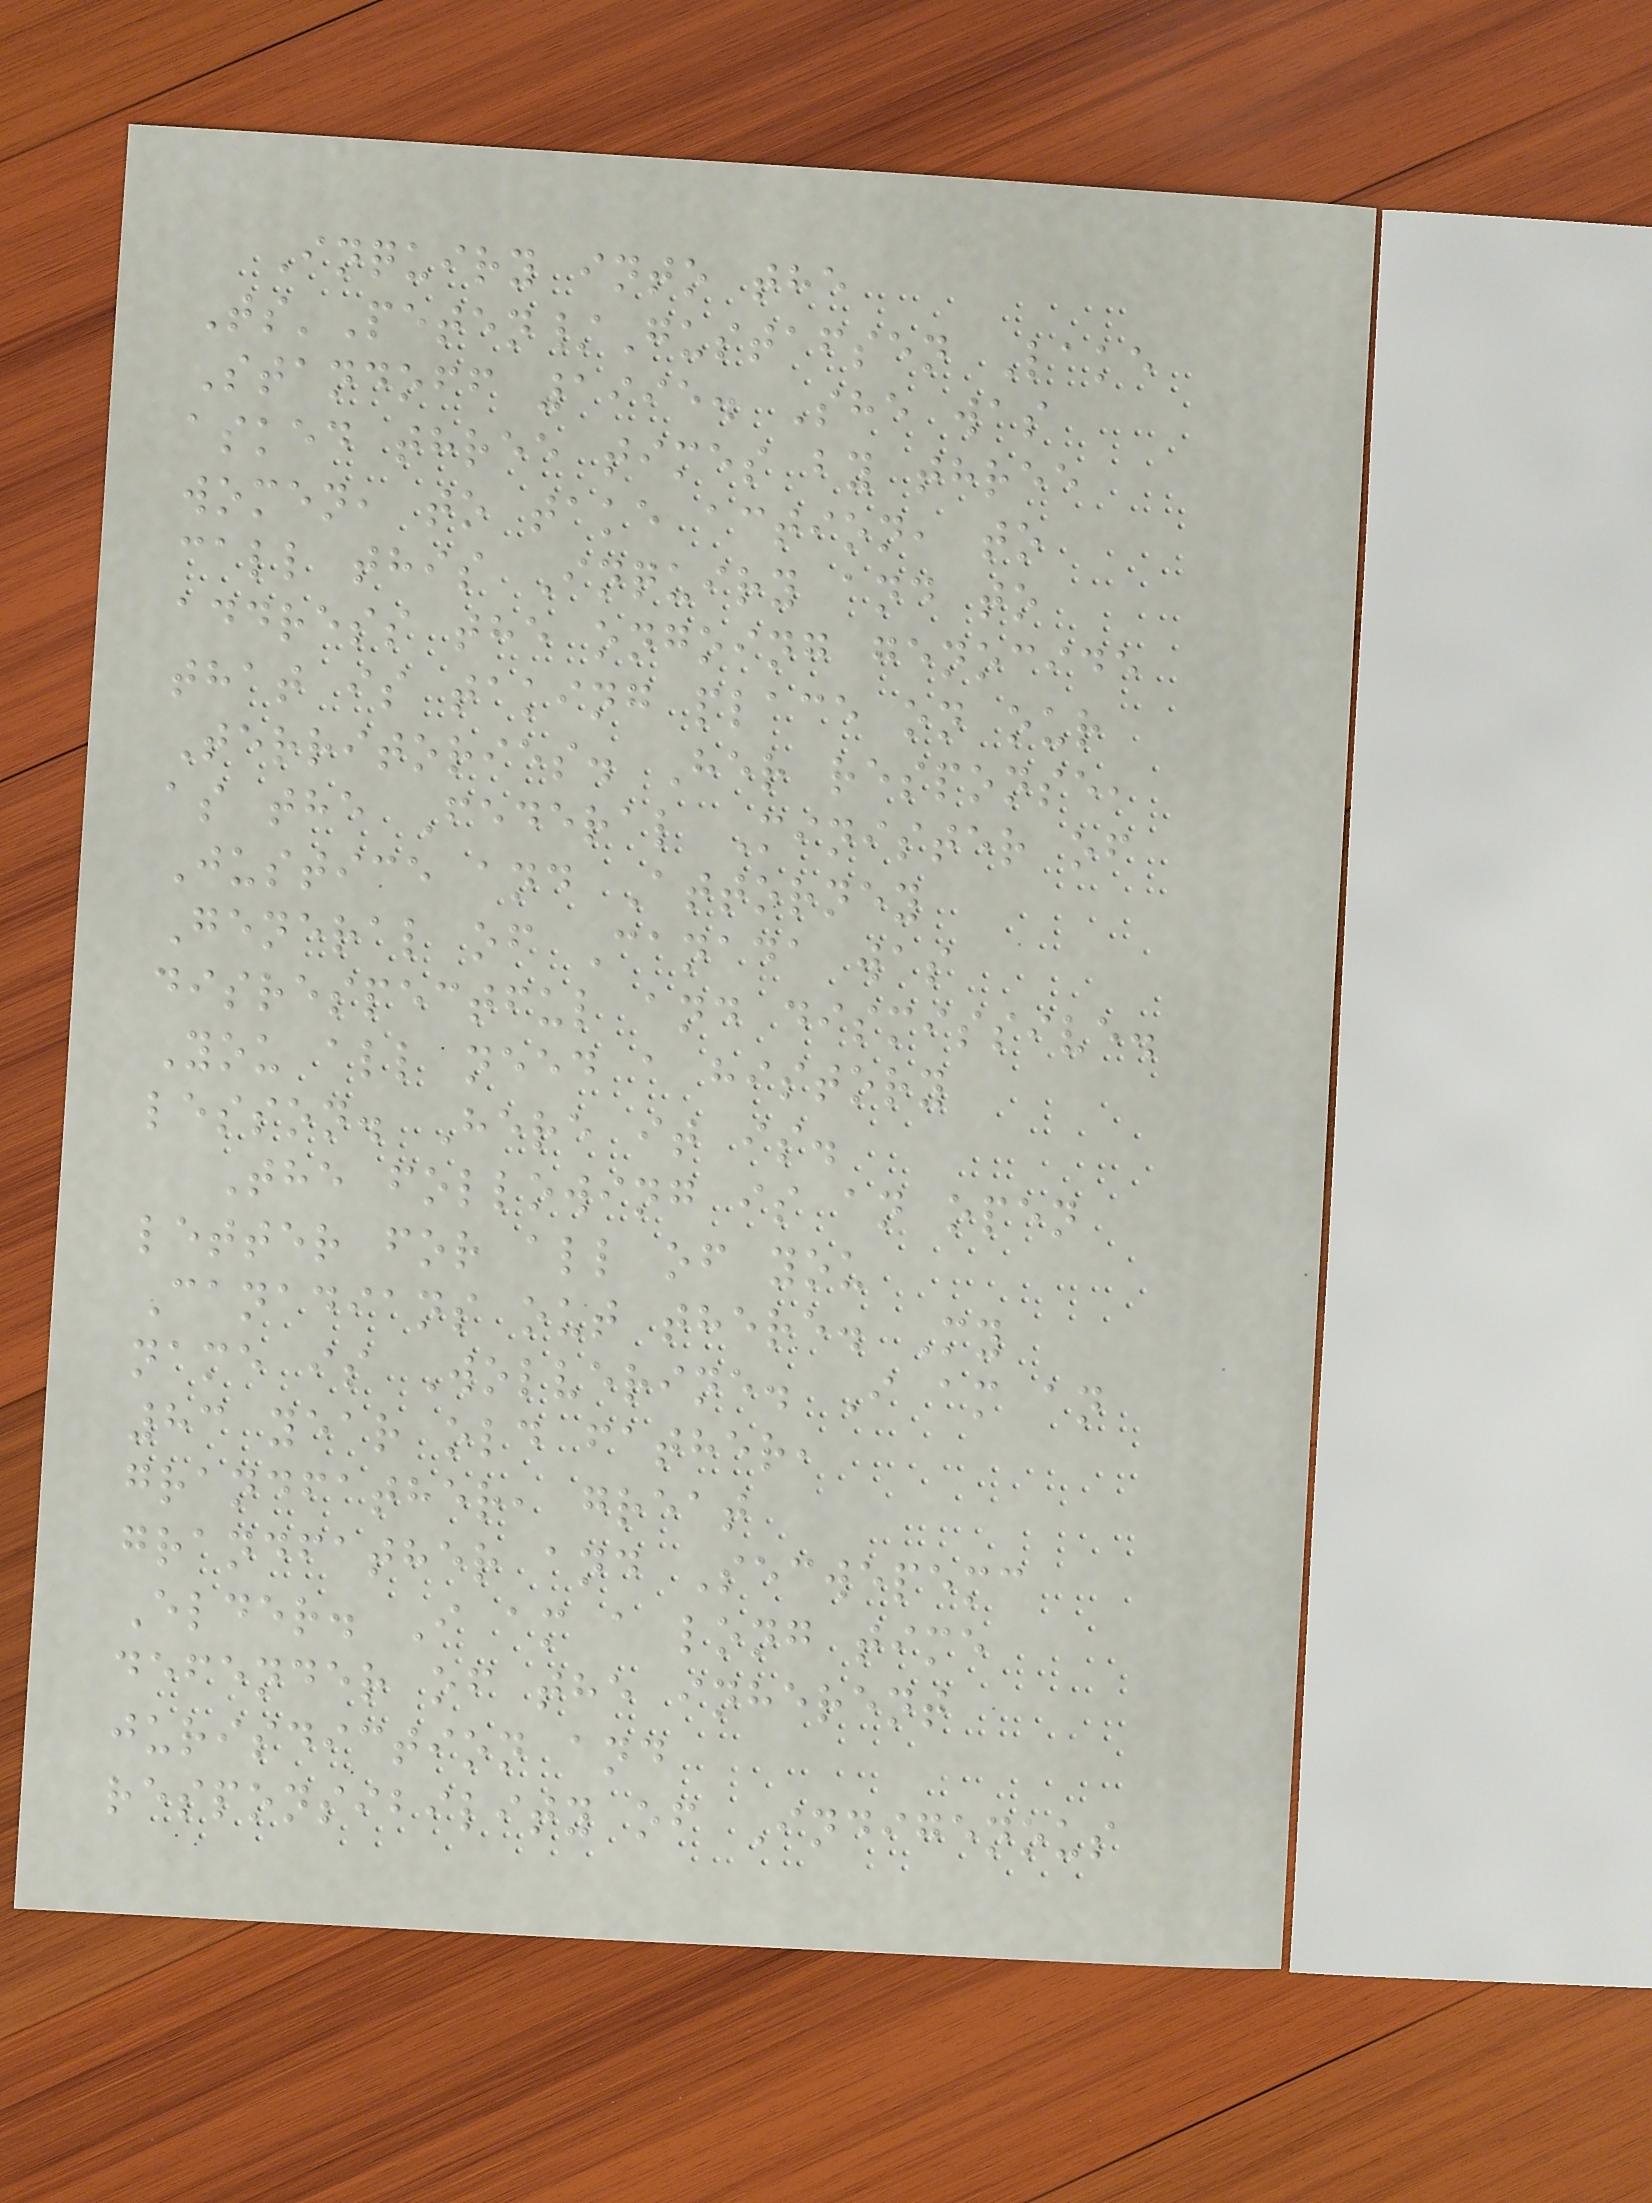Inquiry into the
Ts'Peten/Gustafsen Lake
Standoff 1995. She was
asked three times by three
women, to take action, to
call this Inquiry and to
address the ongoing genocide
that is taking place on our
Territories. Her response,
as the Federal Minister of
Justice and Attorney
General of Canada was
disrespectful and dismissive.
You all need a history
lesson. Here it is.
The following is an open
letter for all of you
Canadians out there. My
name is Wolverine. I am an
83 year old father,
grandfather, great
grandfather and Secwepemc
Elder. I am a long time
defender of the inherent
jurisdiction and
responsibility of Indigenous
